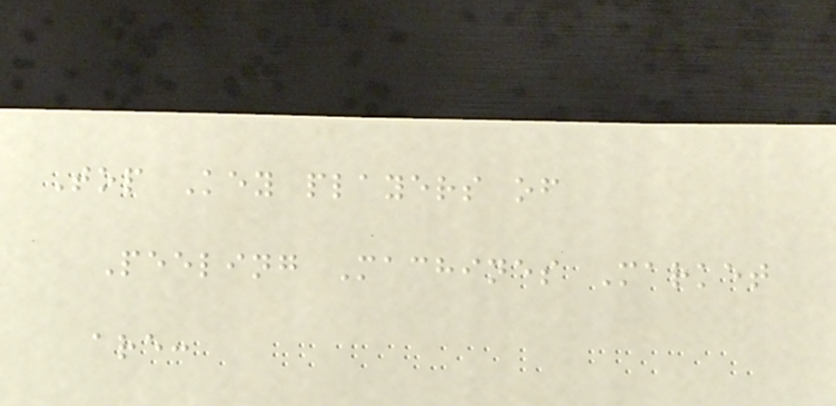Top Key players of
Peeling Machines Market
are:
